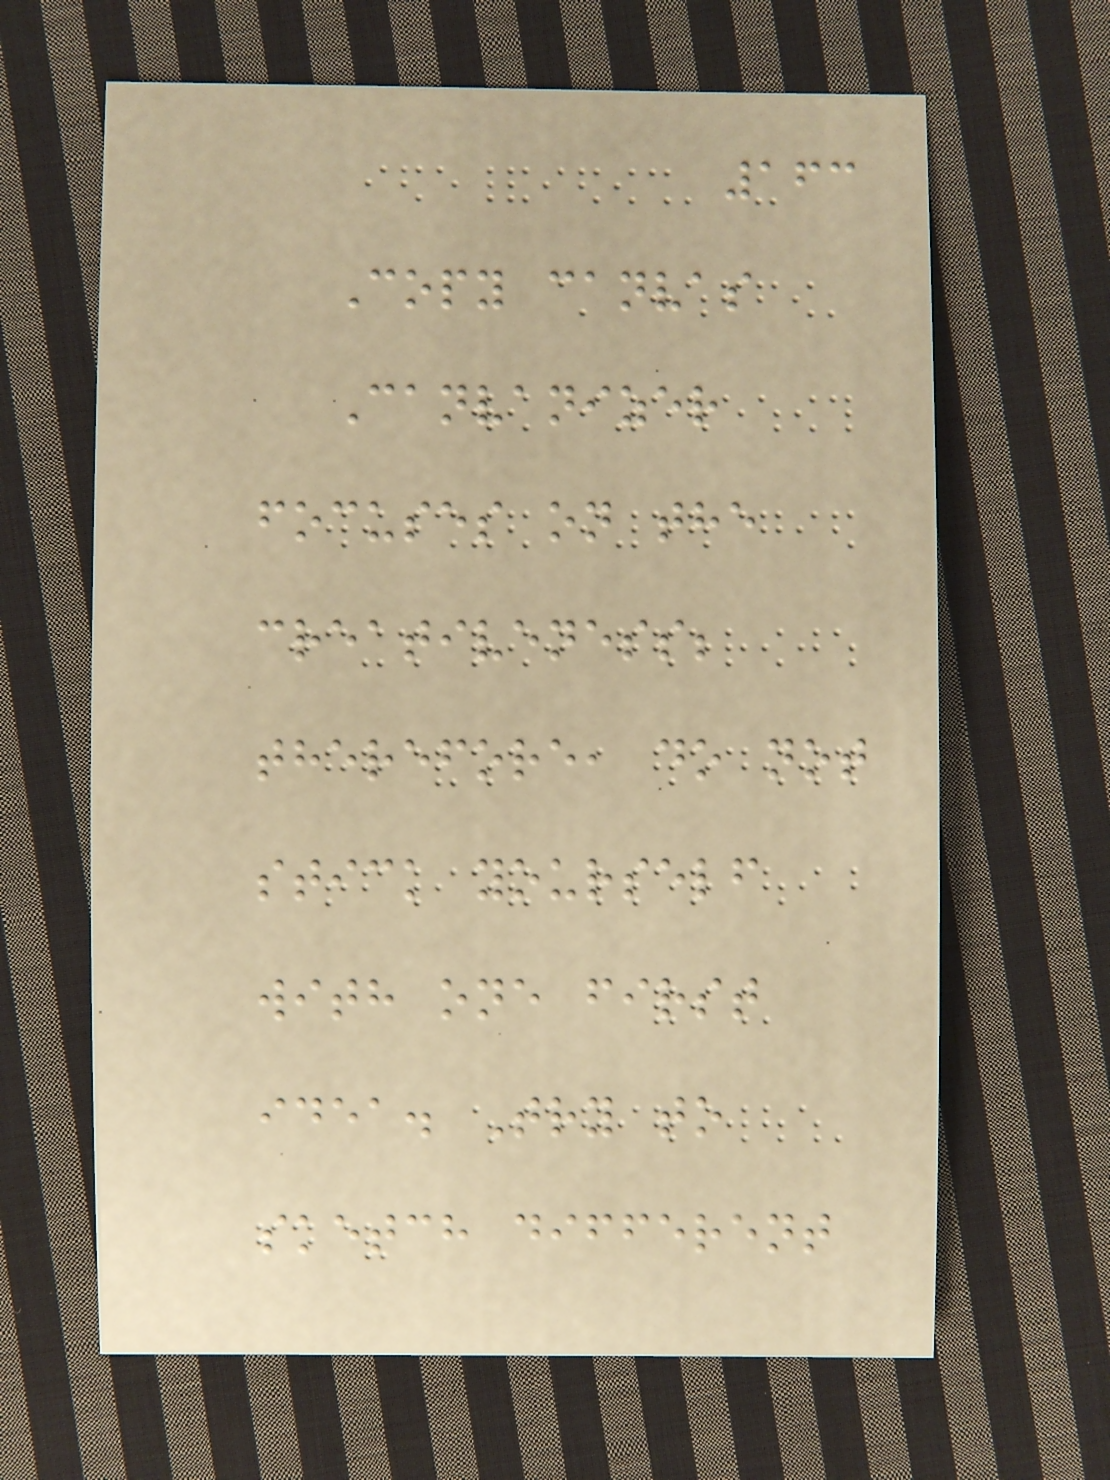163
Copy canvas
Canvanizer
focuses on the
creativeness;
therefore, do not
stick yourself
with one first
idea. Try to
sketch different
